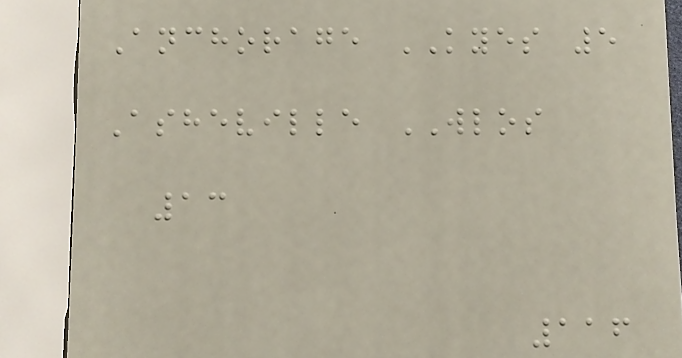Anchorage KYES 5
Asheville WLOS
13
116
